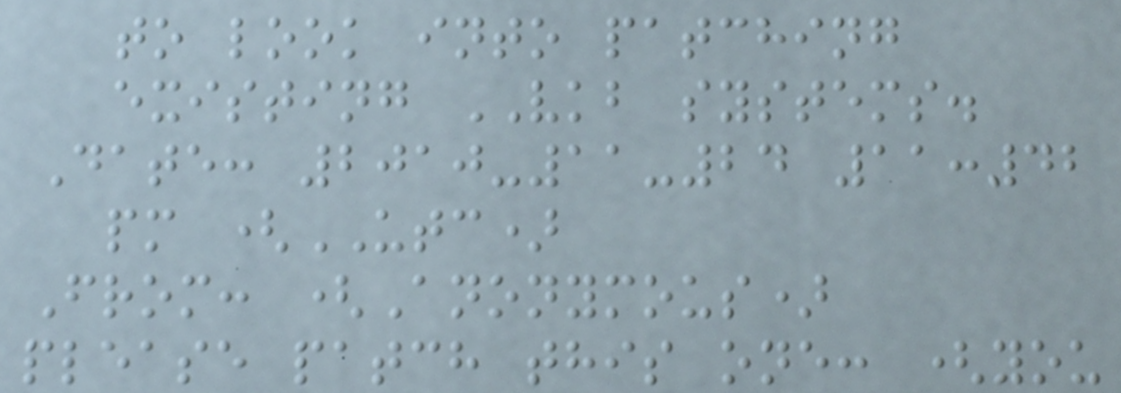to look into patching
existing VKB systems.
Date: 2010-11-24 11:42
pm (UTC)
From: (Anonymous)
please patch this one: (you
